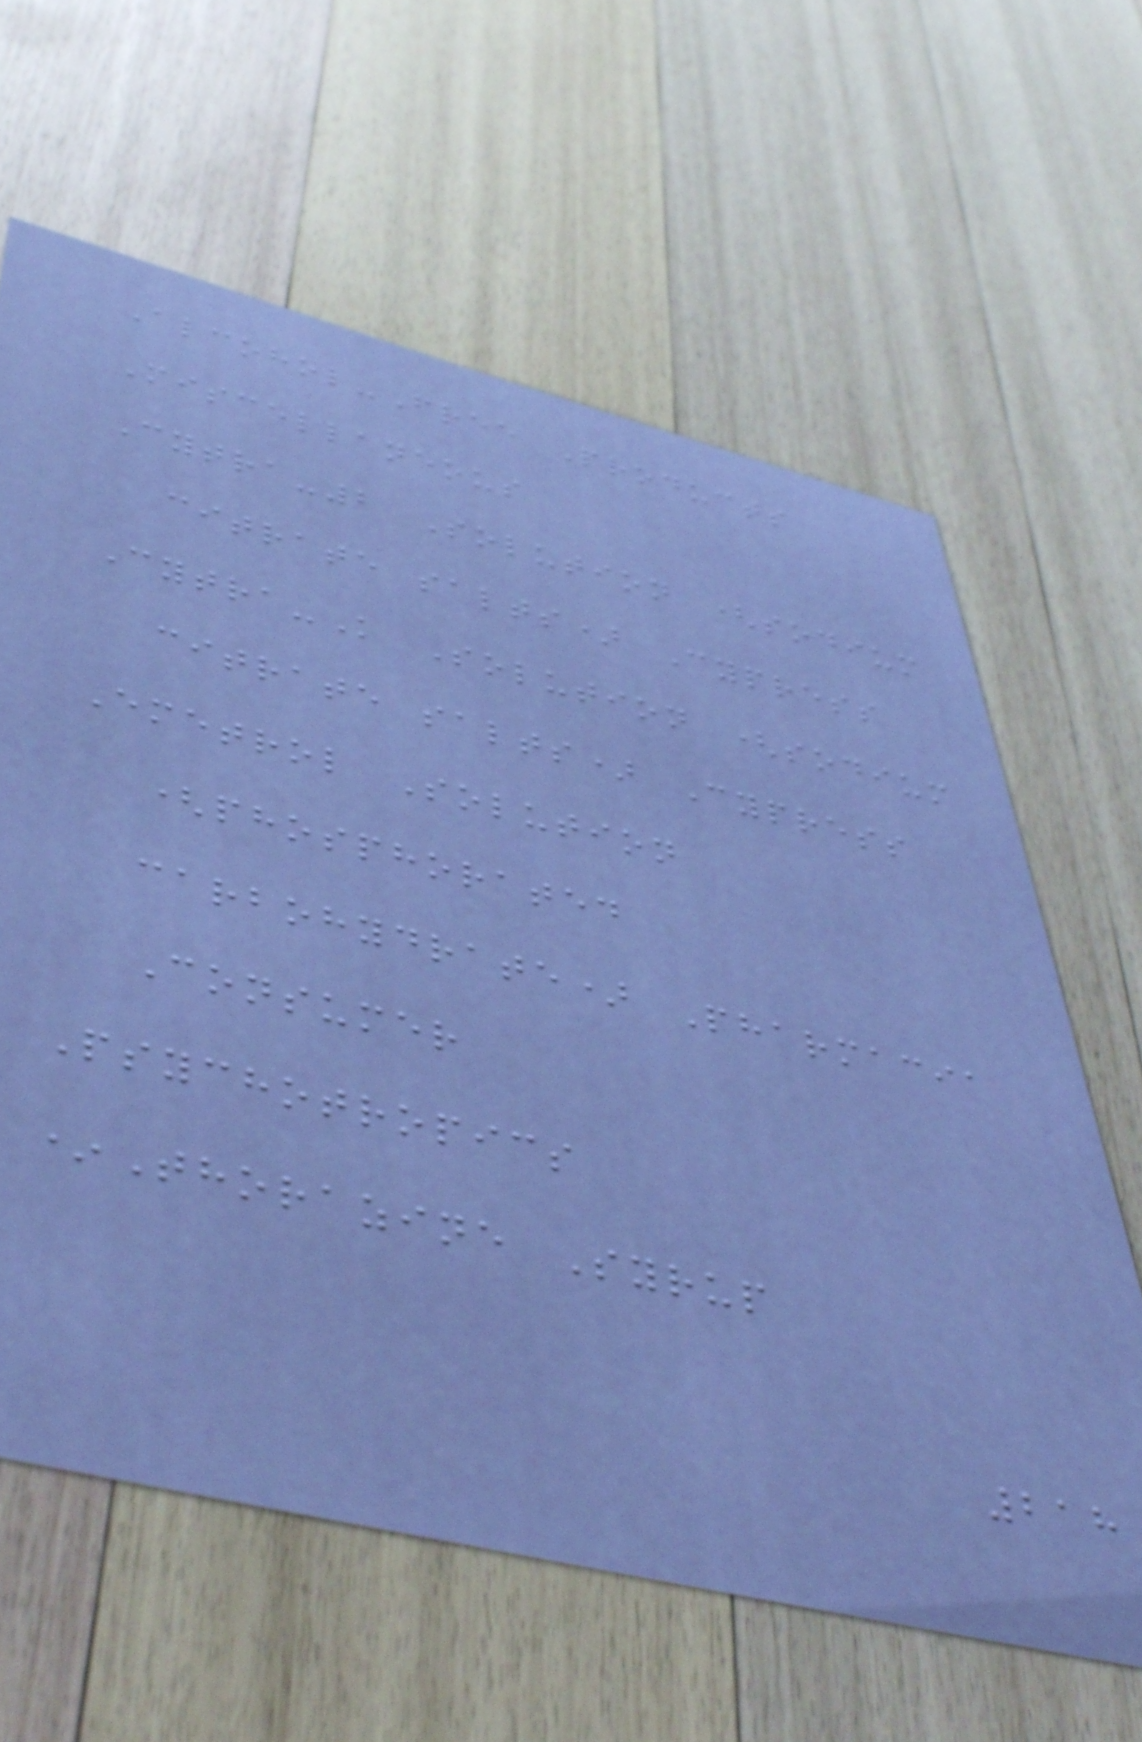Alcohol-Free Products
Miscellaneous
Cytra-2 Solution (sodium
citrate salts) Cypress
Cytra-K Solution (sodium
citrate salts) Cypress
Emetrol Solution
(phosphorated
carbohydrate) Pharmacia
Consumer
Psychotropics
*Thorazine Syrup
218
